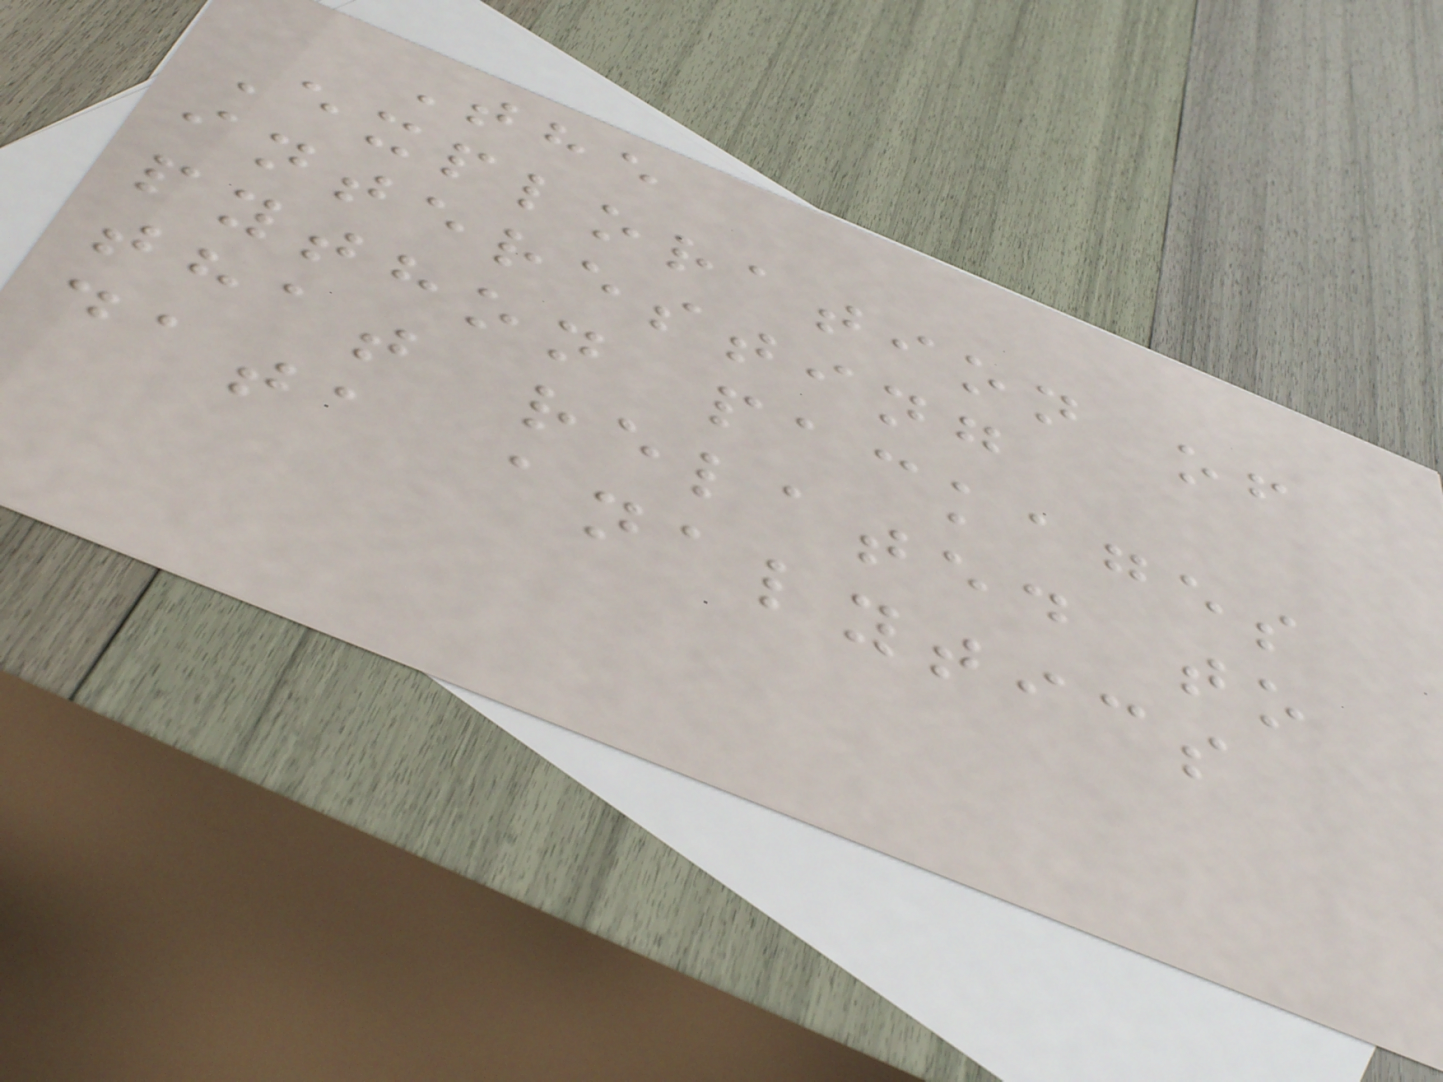The
Exploration of
interesting
python packages
that related to
data analytics
